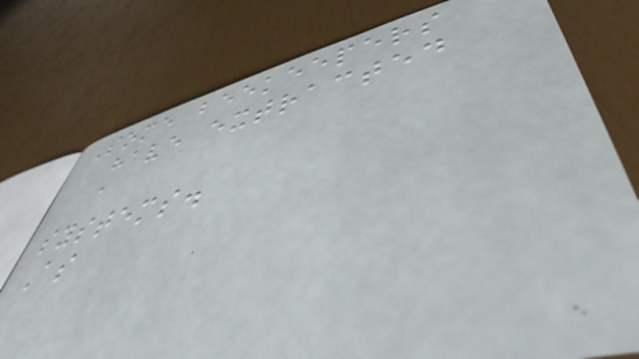Some beekeepers
have extracted
a
systems.
As
